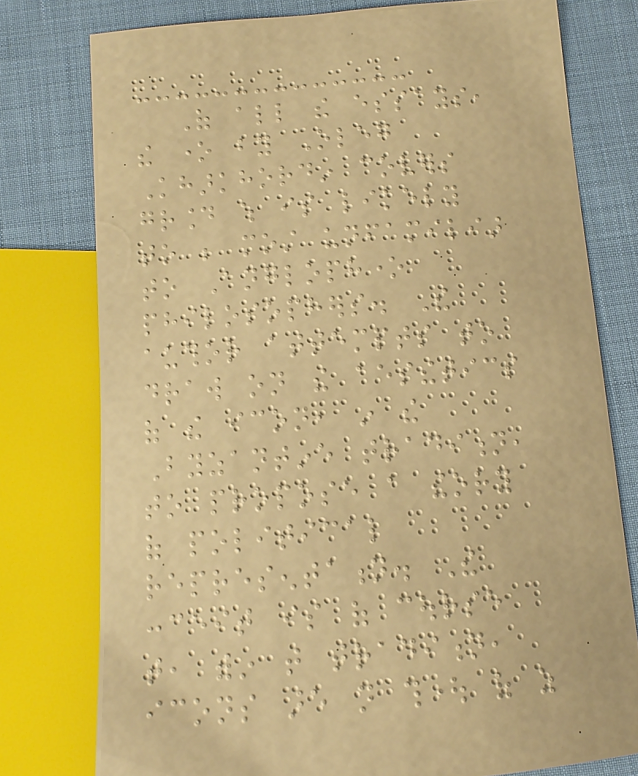Of all the essays,
the one by Oleg
Kharkhordin covers
ground which is likely
to be most unfamiliar
to Anglophone
philosophers. The
author attempts to
draw on the aesthetics
of the icon, in the
Byzantine tradition,
to propose a theory
of political
representation. The
conceit is of course
that, within that tradition,
icons are not thought of as
